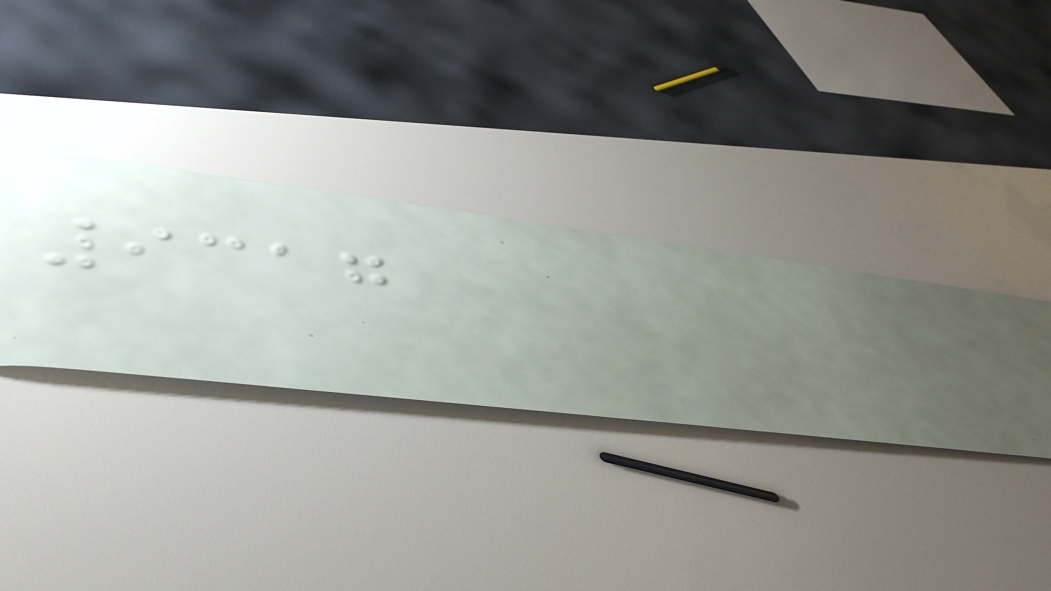9317
